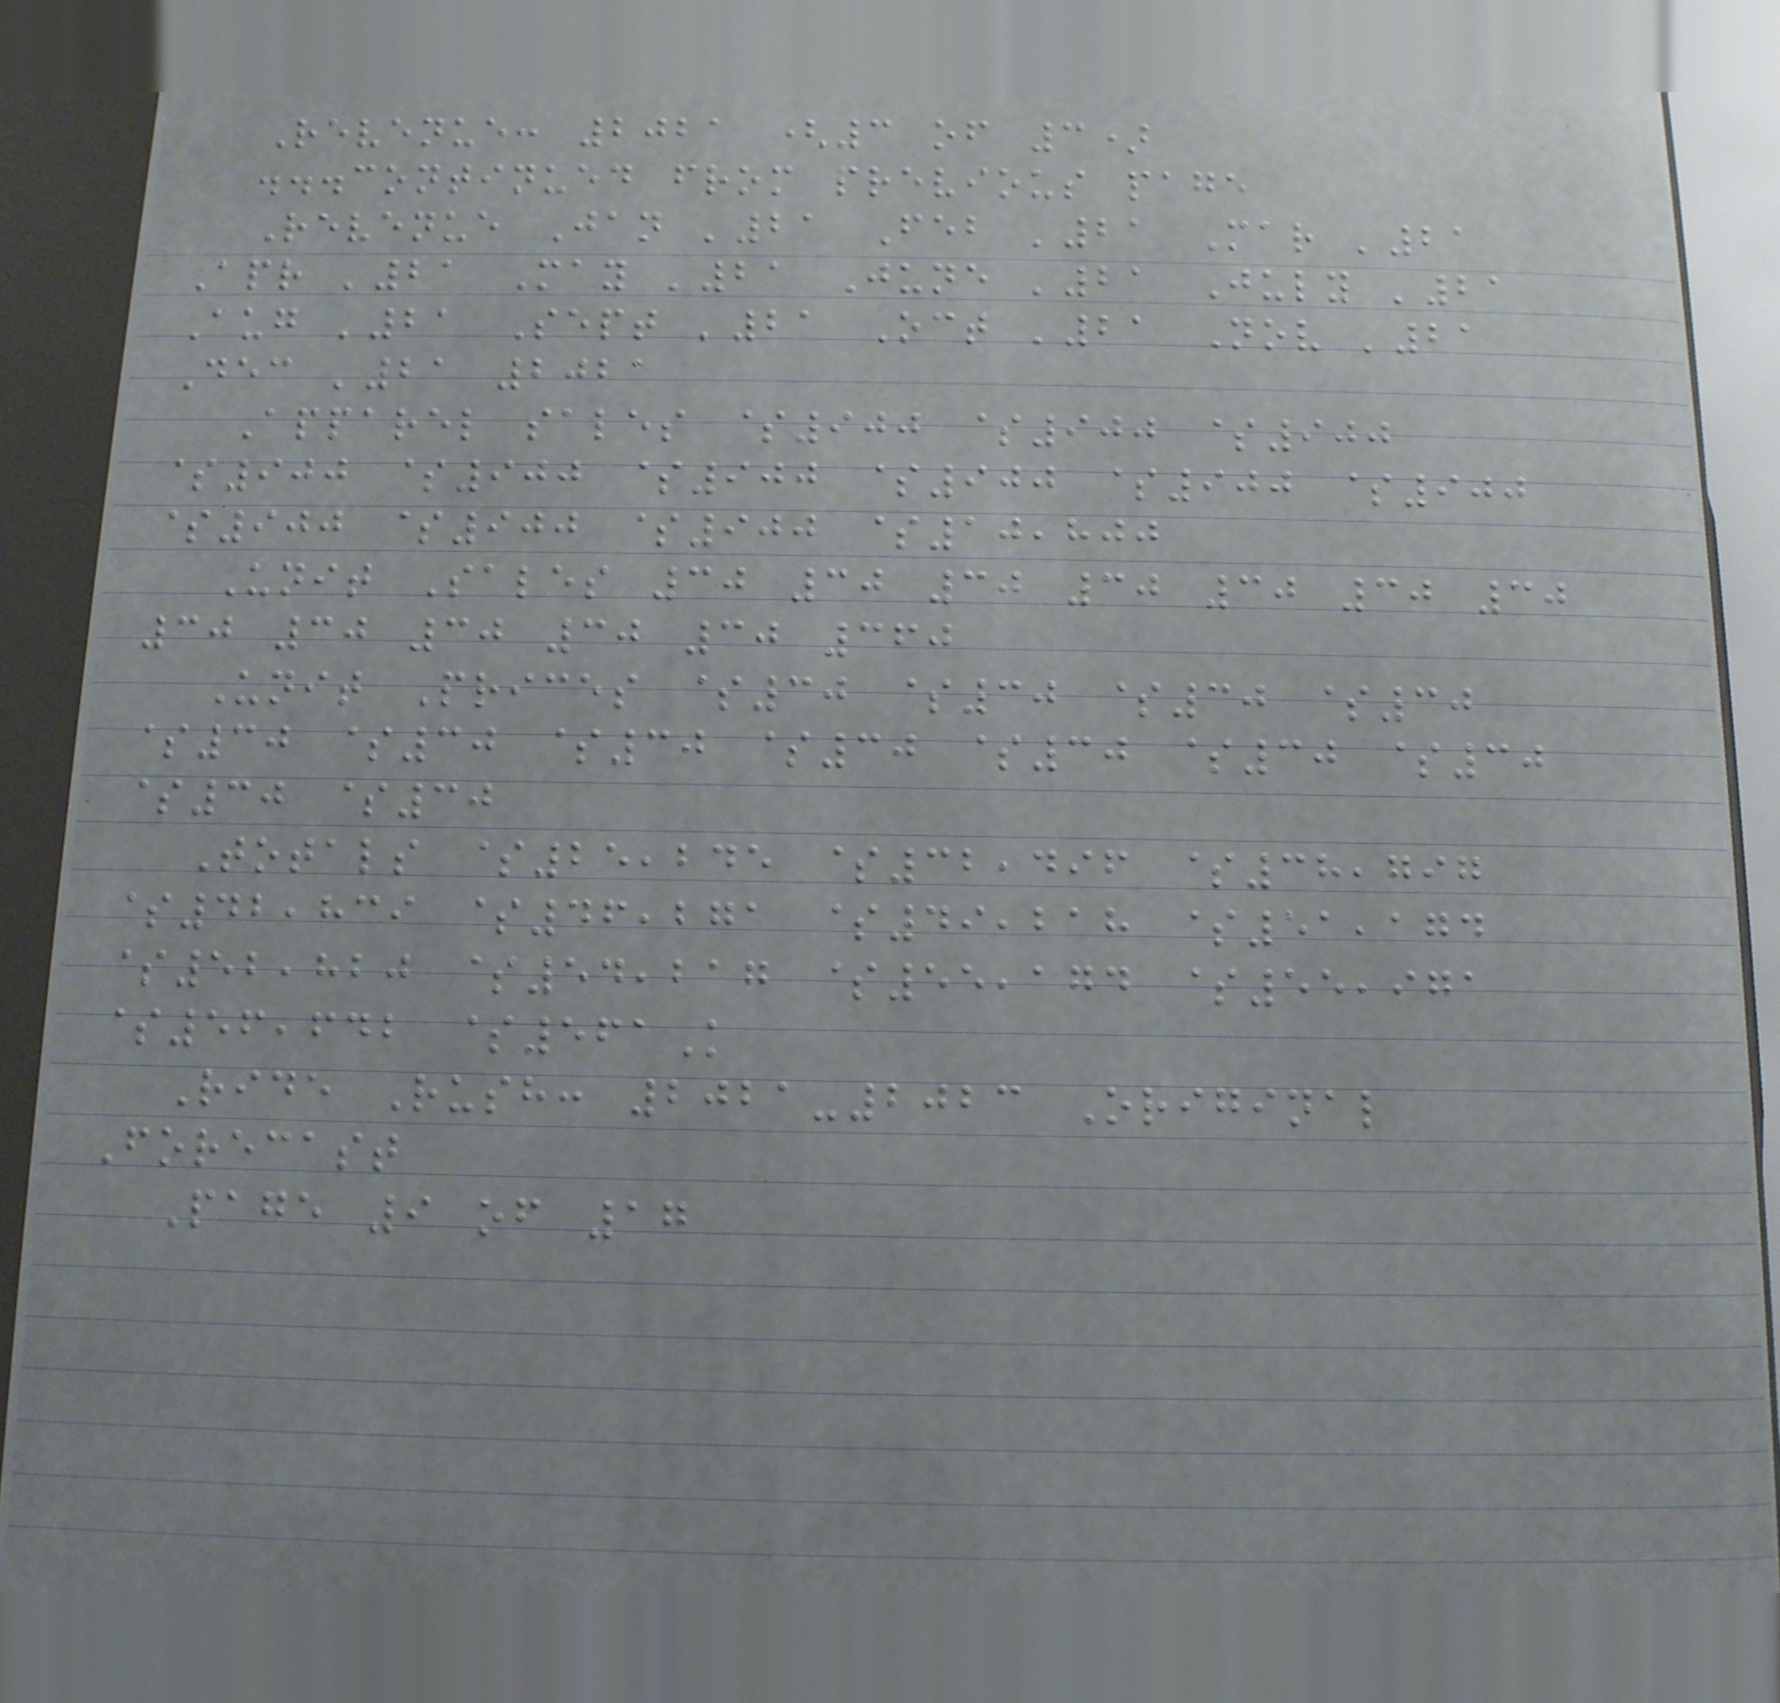Revenue: 2021 (3 of 3)
...continued from previous page
Revenue Jan '21 Feb '21 Mar '21
Apr '21 May '21 June '21 July '21
Aug '21 Sept '21 Oct '21 Nov '21
Dec '21 2021
Apparel sales $900 $900 $900
$900 $900 $900 $900 $900 $900
$900 $900 $900 $10,800
Unit Sales 30 30 30 30 30 30 30
30 30 30 30 30 360
Unit Prices $30 $30 $30 $30
$30 $30 $30 $30 $30 $30 $30
$30 $30
Totals $25,245 $32,496 $38,797
$42,839 $46,271 $49,218 $51,174
$52,820 $54,217 $55,174 $55,971
$56,642 $561K
Ride Rush: 2021-2023 Original
Forecast
Page 9 of 17
